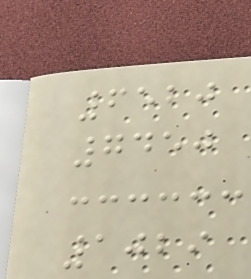6520
7450
1029
